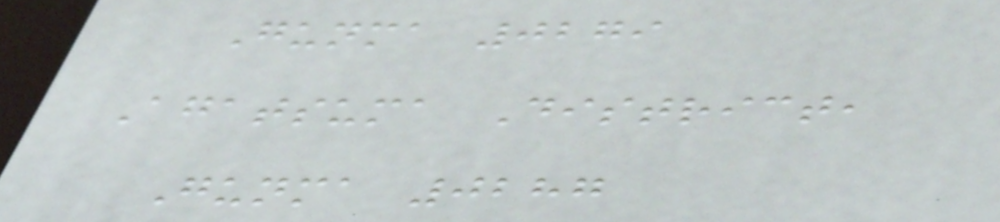Gunma 0279
Agatsuma District,
Gunma 0287
